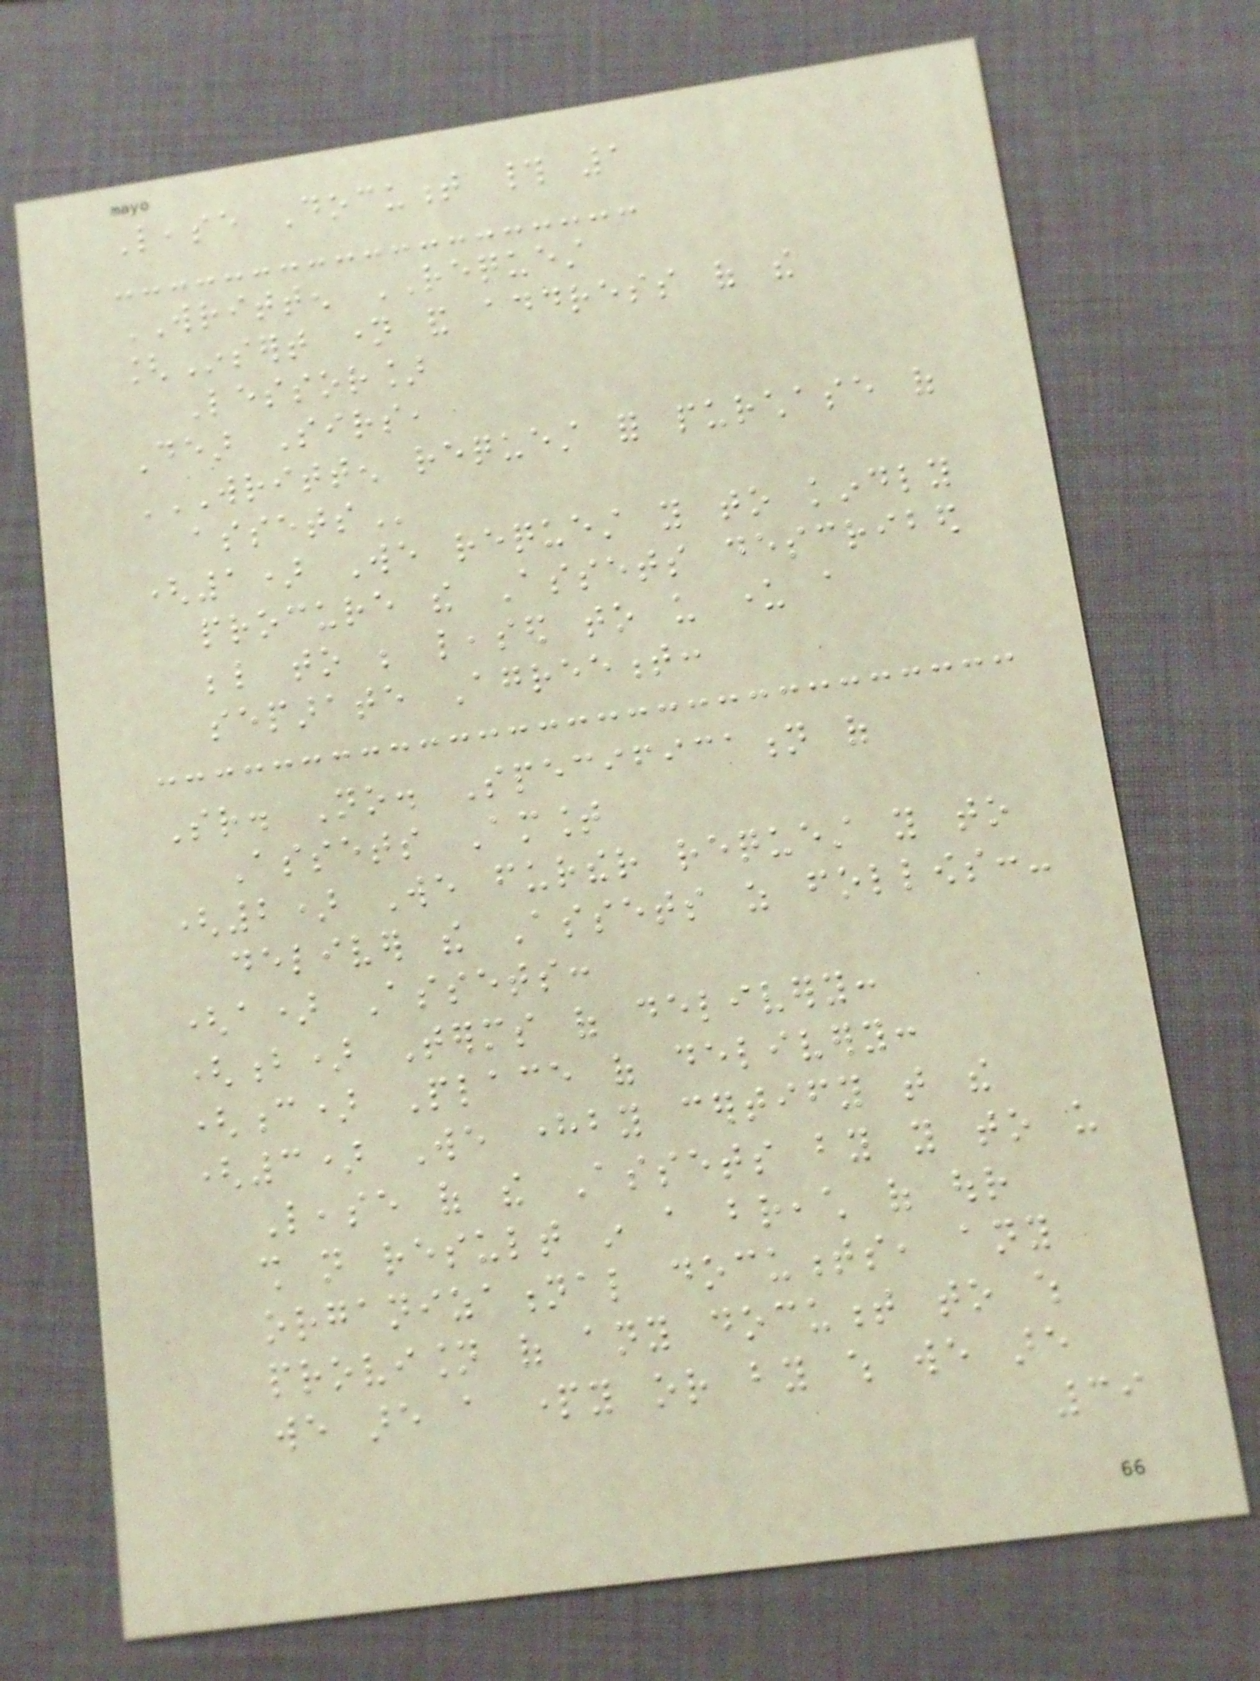Lease Document # 1
WRITTEN REQUEST
[Insert name and address of the
Lessor]
Dear Sirs,
WRITTEN REQUEST FOR PURCHASE OF
ASSETS
(1) We request you to kindly
procure the Assets described
below to be leased to us under a
separate Agreement:
Sr. No. Specification of
Assets Amount
(2) We further request you to
deliver the Assets as follows:-
(a) Assets:
(b) Terms of delivery:
(c) Place of delivery:
(3) We hereby certify that the
Lease of the Assets by you to us
shall not result in a breach of our
organizational documents, any
provision of any document to which
we are a party or by which we are
39
